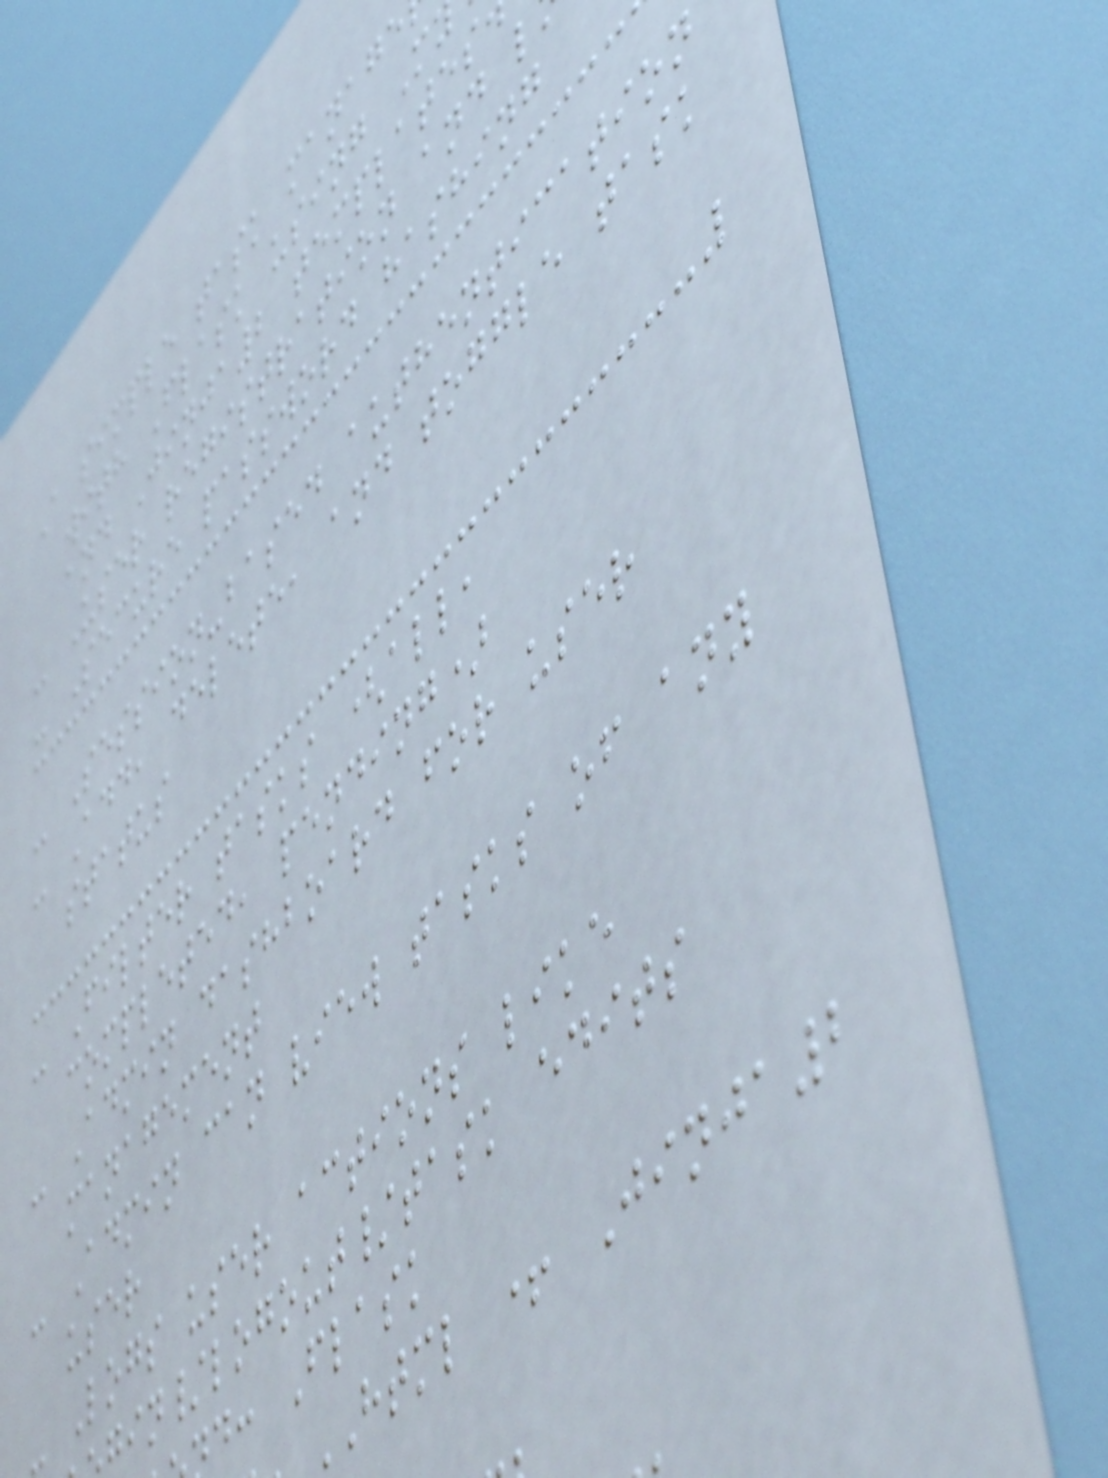A simple task manage
with Flask using M
and Jinja2 templates
- User registration and l
- Secure password hashing
- Session-based authentication
- Add, delete, and toggle task
status
- Filter tasks (all,
completed, pending)
- Admin dashboard for user
management
- Admin can view tasks of any
user
- Logs user actions like
in/logout/task edits
d: Flask
HTML + Jinja2
